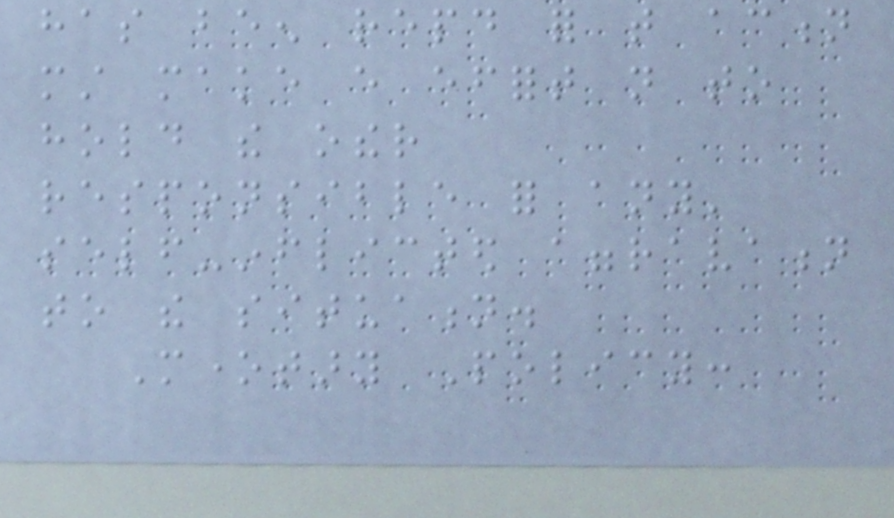has been repaid for that action
must make every effort not to
hold the other
responsible for any'
self-inflicted aggravation
to the situation.
Monetary Policy:
